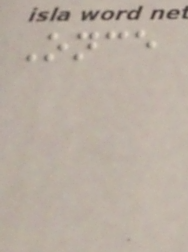Once
